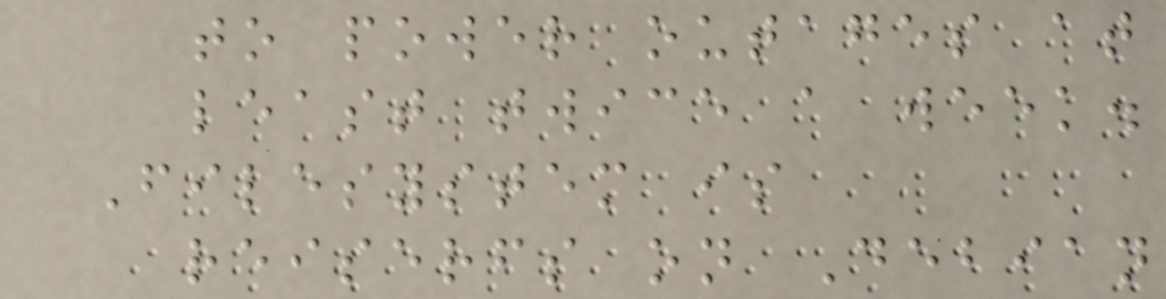to power outages at
least twice a week.
Filesystem is
reiserfs on Debian
